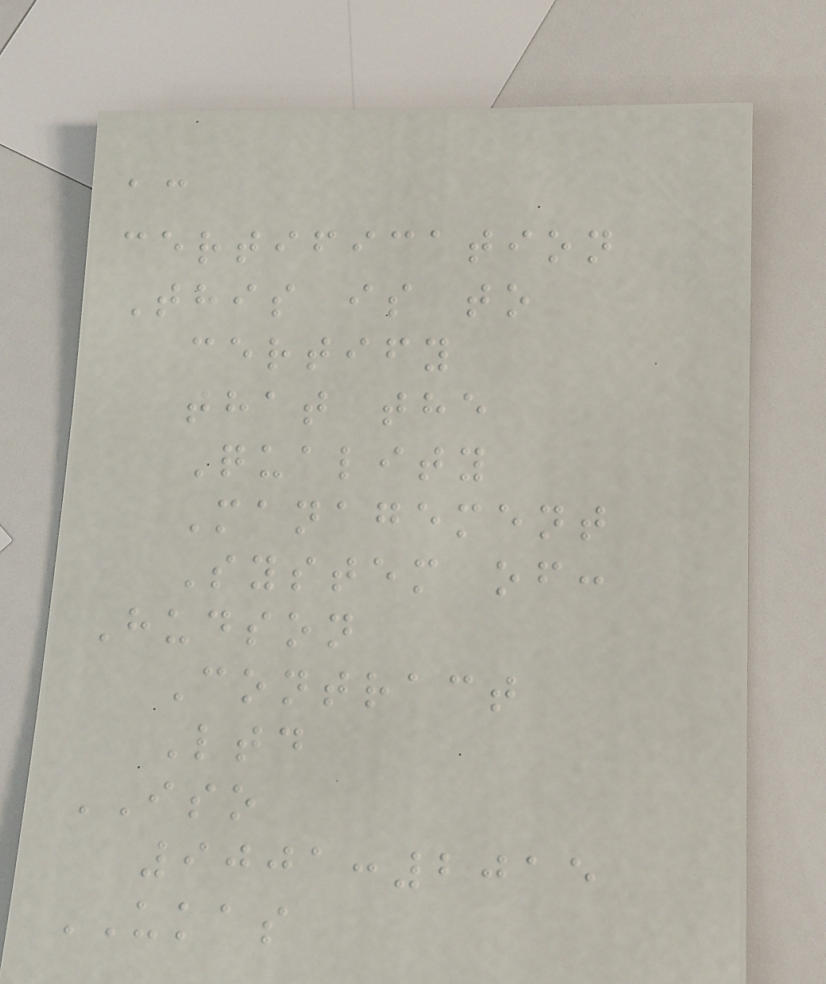ac
certification
This is to
certify
that the
Quality
Management
System of:
Hudson
Contract
Ltd
ISO
9001:2015
UKAS
